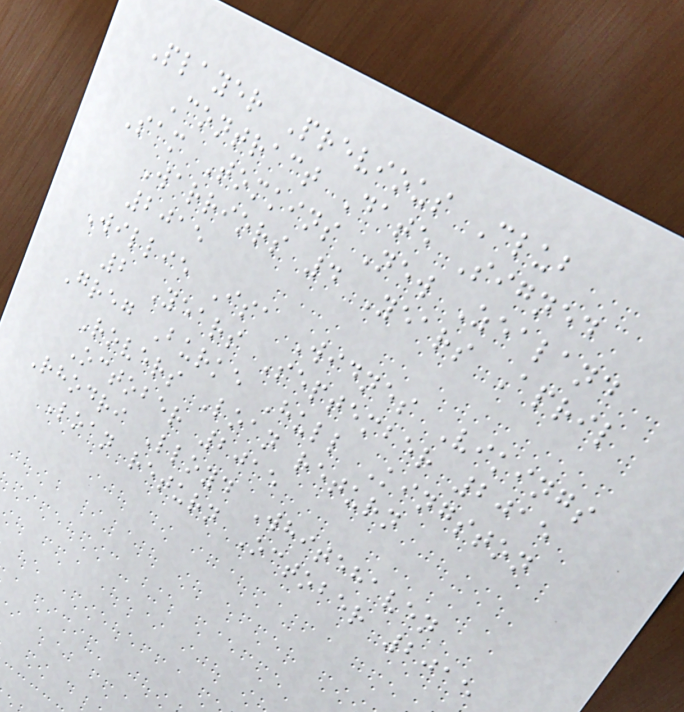Player Previous Club
Contract Date Signed
Sam Tomkins New Zealand
Warriors 4 Years April
2015
Willie Isa Widnes Vikings
2 Years September 2015
Greg Burke Hull Kingston
Rovers Loan return
October 2015
Rhodri Lloyd Whitehaven
Loan return October 2015
